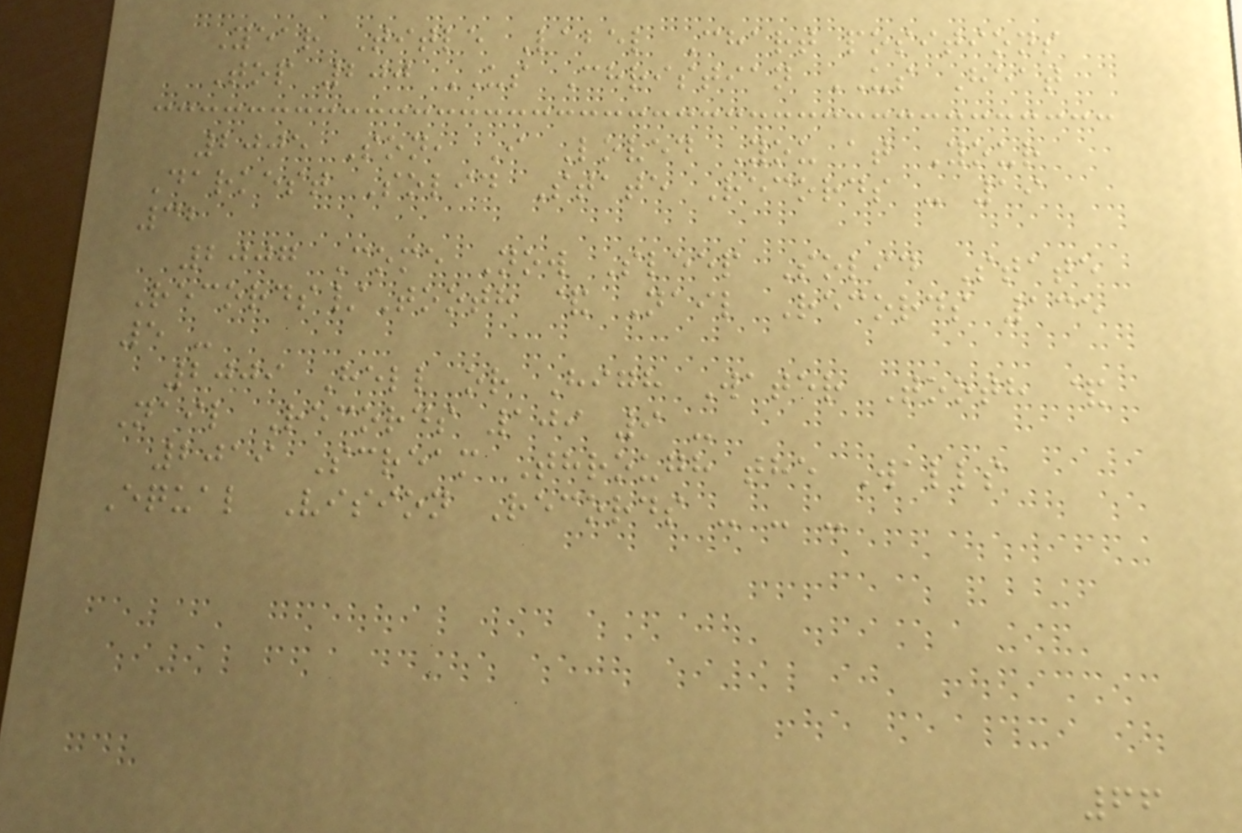Year Title Label Chart positions
Top 200 US Christian US Heat
2005 Son, I Loved You at Your
Darkest Solid State Records - 19
32
2007 Come Now Sleep Solid State
Records/Tooth & Nail Records 135
5 -
2009 Hell or High Water Tooth &
Nail Records 109 9 -
2019 Scream Through the Walls
Equal Vision Records - - -
66
